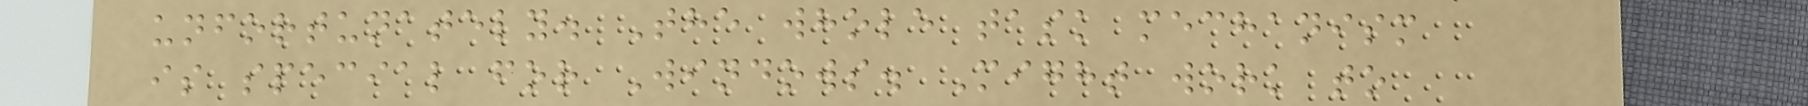unfortunately. The whole task mechanism
is special for Windows. Might work to
